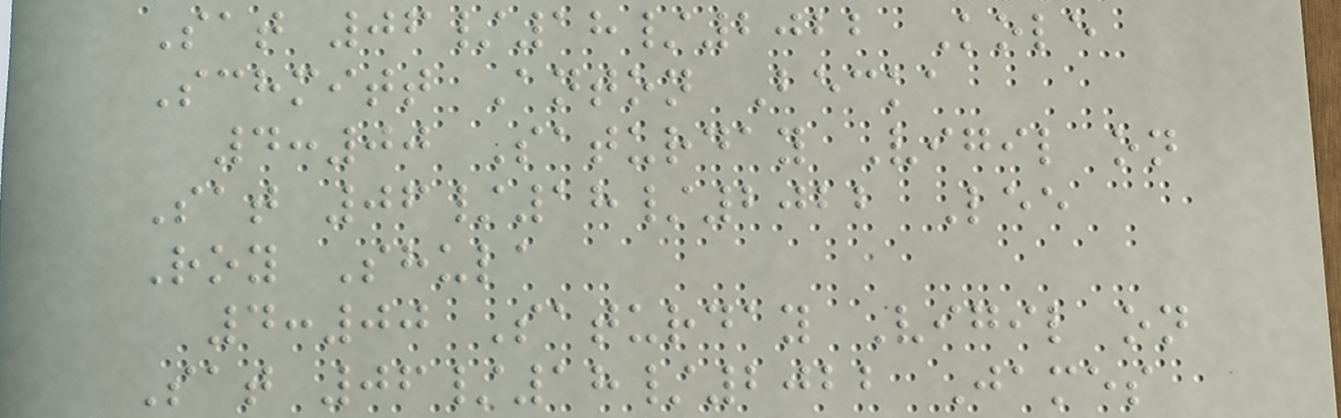Sat 06/18/2022 Kole
Schmitt Anton Becka
4:00 Saturday Vigil on
Sat 06/18/2022 Lee
Roy Shula
4:00 Saturday Vigil on
Sat 06/18/2022 James
